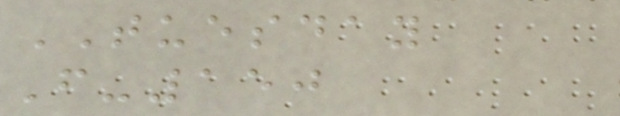TUESDAY
F-150
